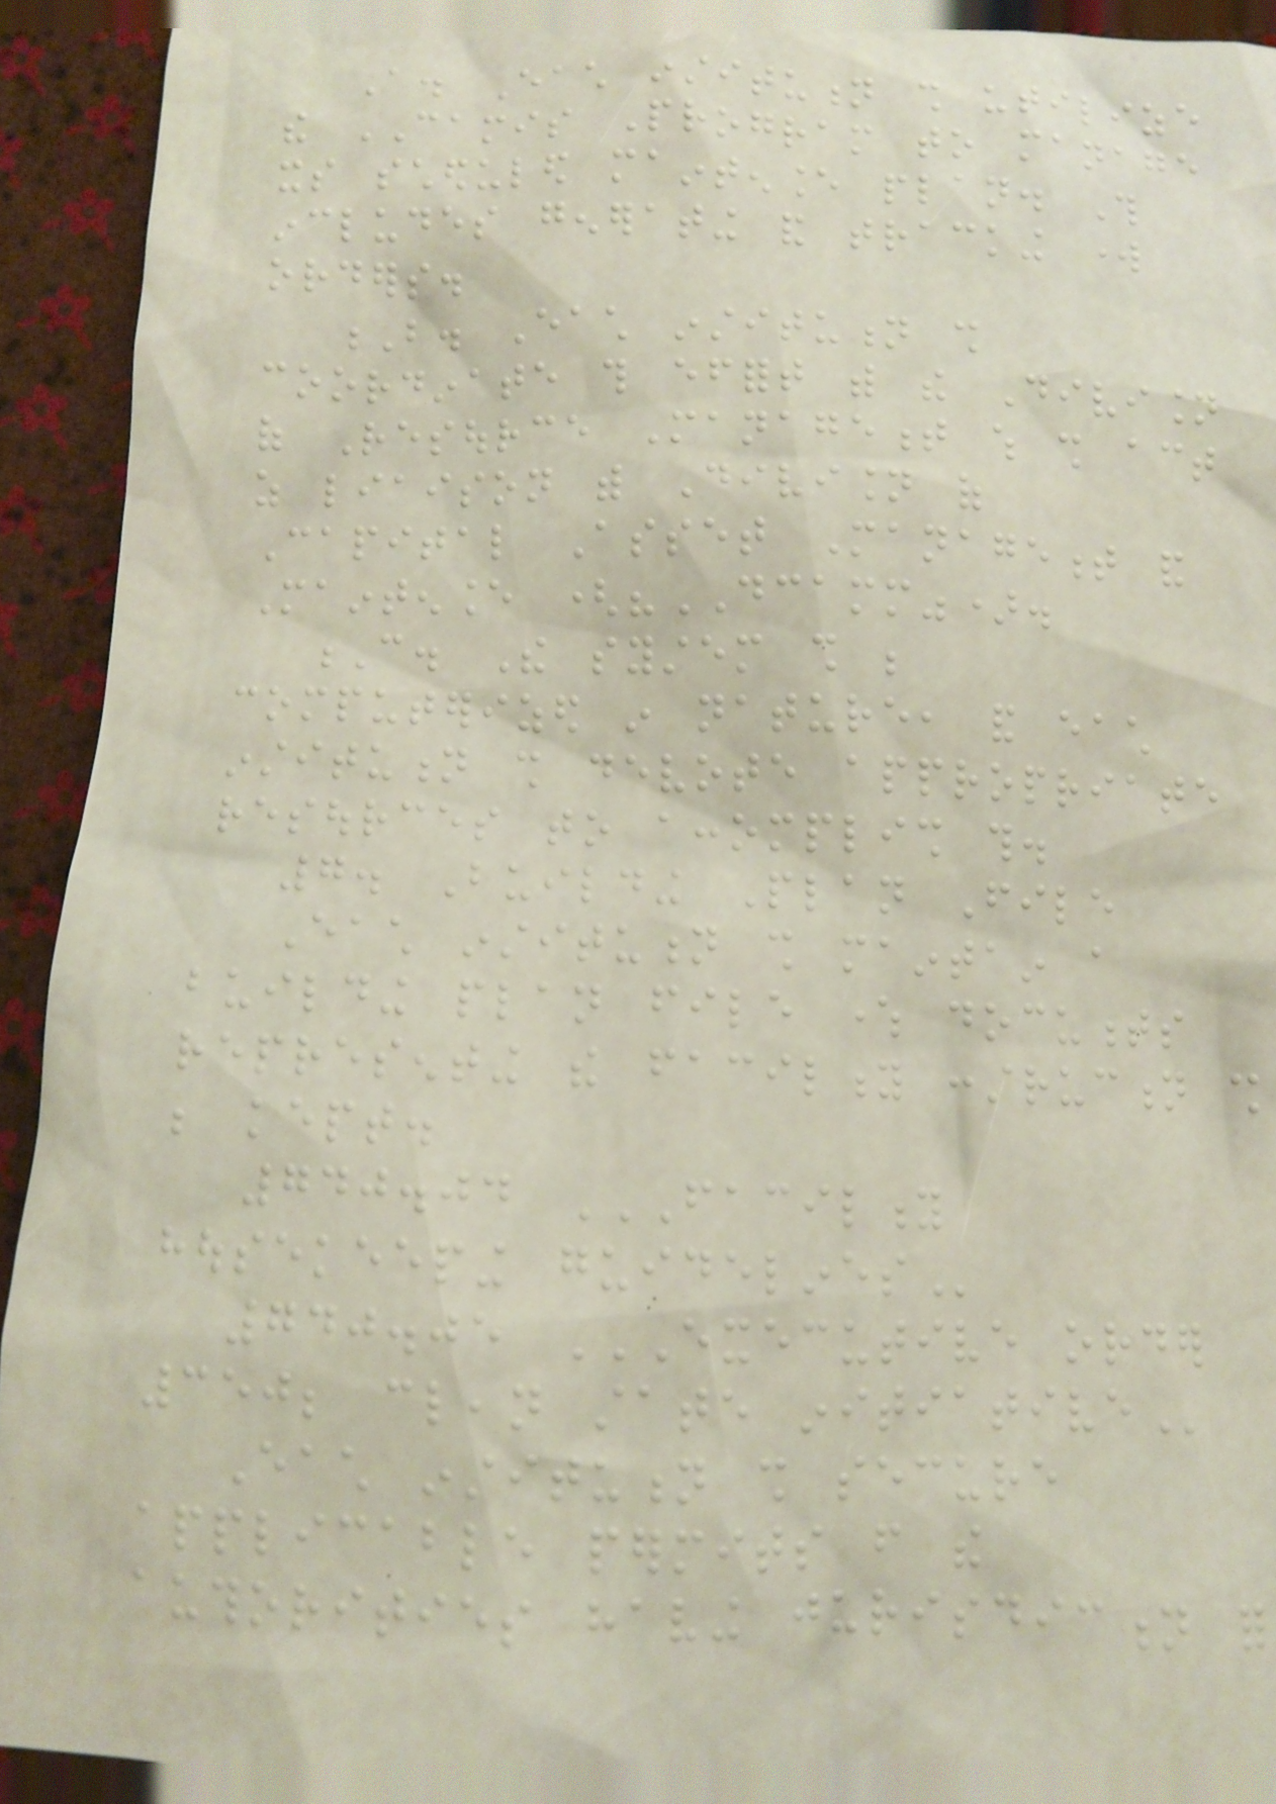A. Each institution shall utilize
the CAMIS Program to manage
its scheduled maintenance plan. This
includes generating and tracking work
orders.
B. Each institution shall
coordinate this effort with the Division
of Resource Management which shall act
as liaison with Division of
Capital Asset Management and
Maintenance ("DCAMM").
C. The system shall be
computerized in nature, and each
institution shall devote appropriate
resources to accomplish this.
7. Building Plan File
Each institution shall maintain a
building plan file where documents
representing the facility construction shall
be kept.
740.04 FACILITY
HOUSEKEEPING GUIDELINES
740.05 EXECUTIVE ORDER
350; CLEAN STATE INITIATIVE
Each institution shall secure
applicable permits from the
authorities having jurisdiction for
